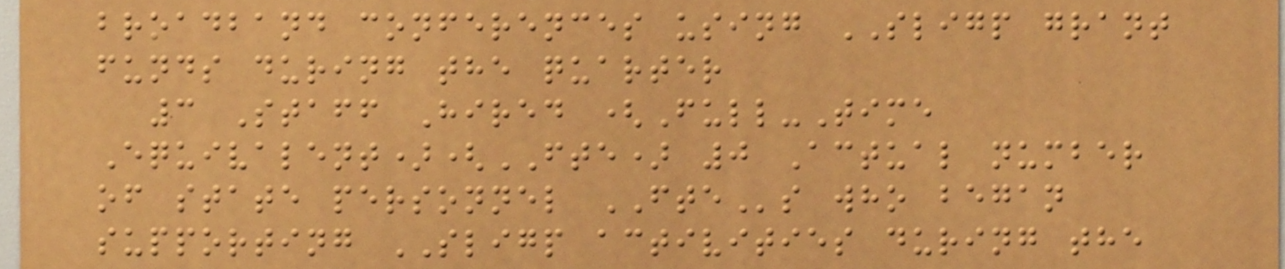broadband conferences using SLIGP grant
funds during the quarter
3 Staff Hired (Full-Time
Equivalent)(FTE) 0 Actual number
of state personnel FTEs who began
supporting SLIGP activities during the
